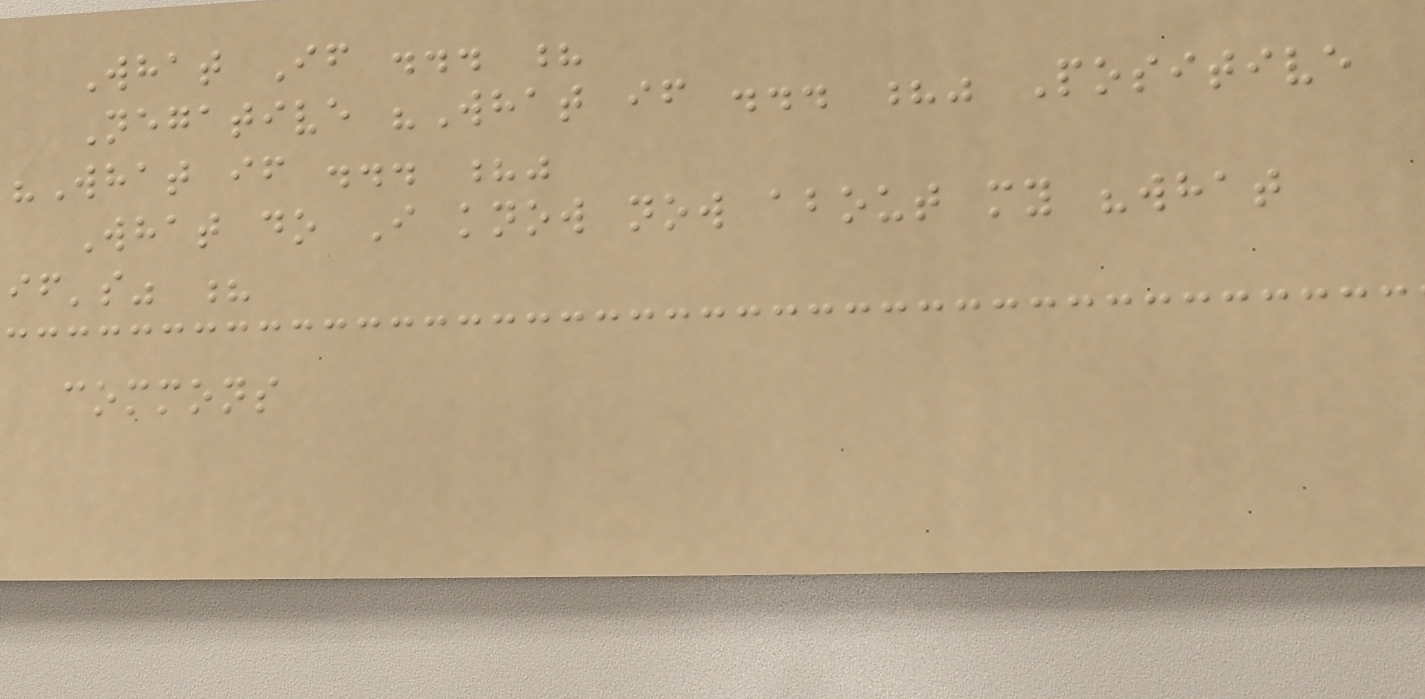What If ... ?
Negative "What if ... ?" Positive
"What if ... ?"
What do I know now about my "what
if's" ?
commons
